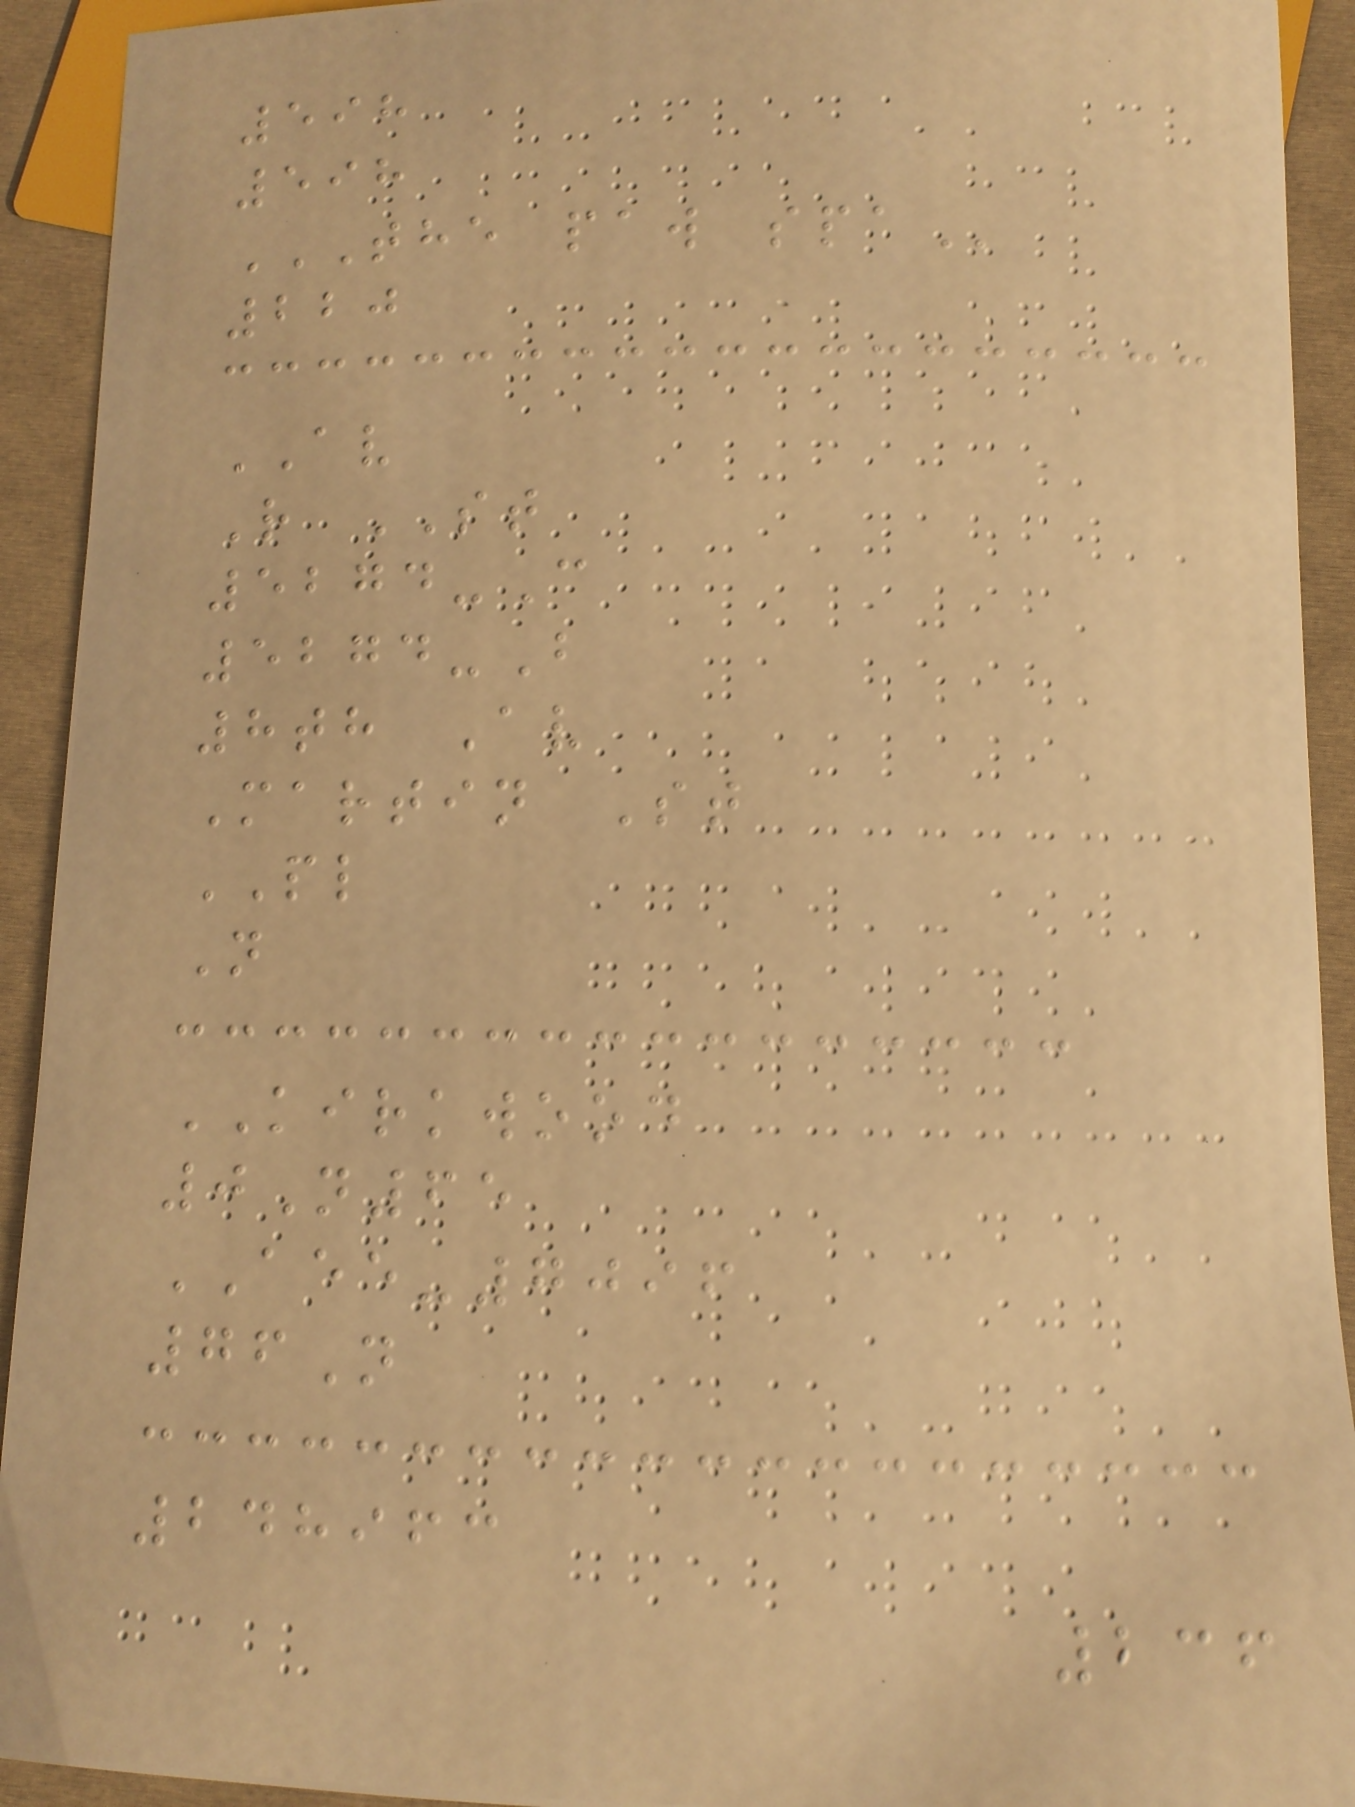598
598
THE PAW SPA
220
AV
R ST
5274-C
5274-B
8th Av
Martin St
PL
N
KIRKWOOD
0N65
AEE-7096
76N
248963
236
